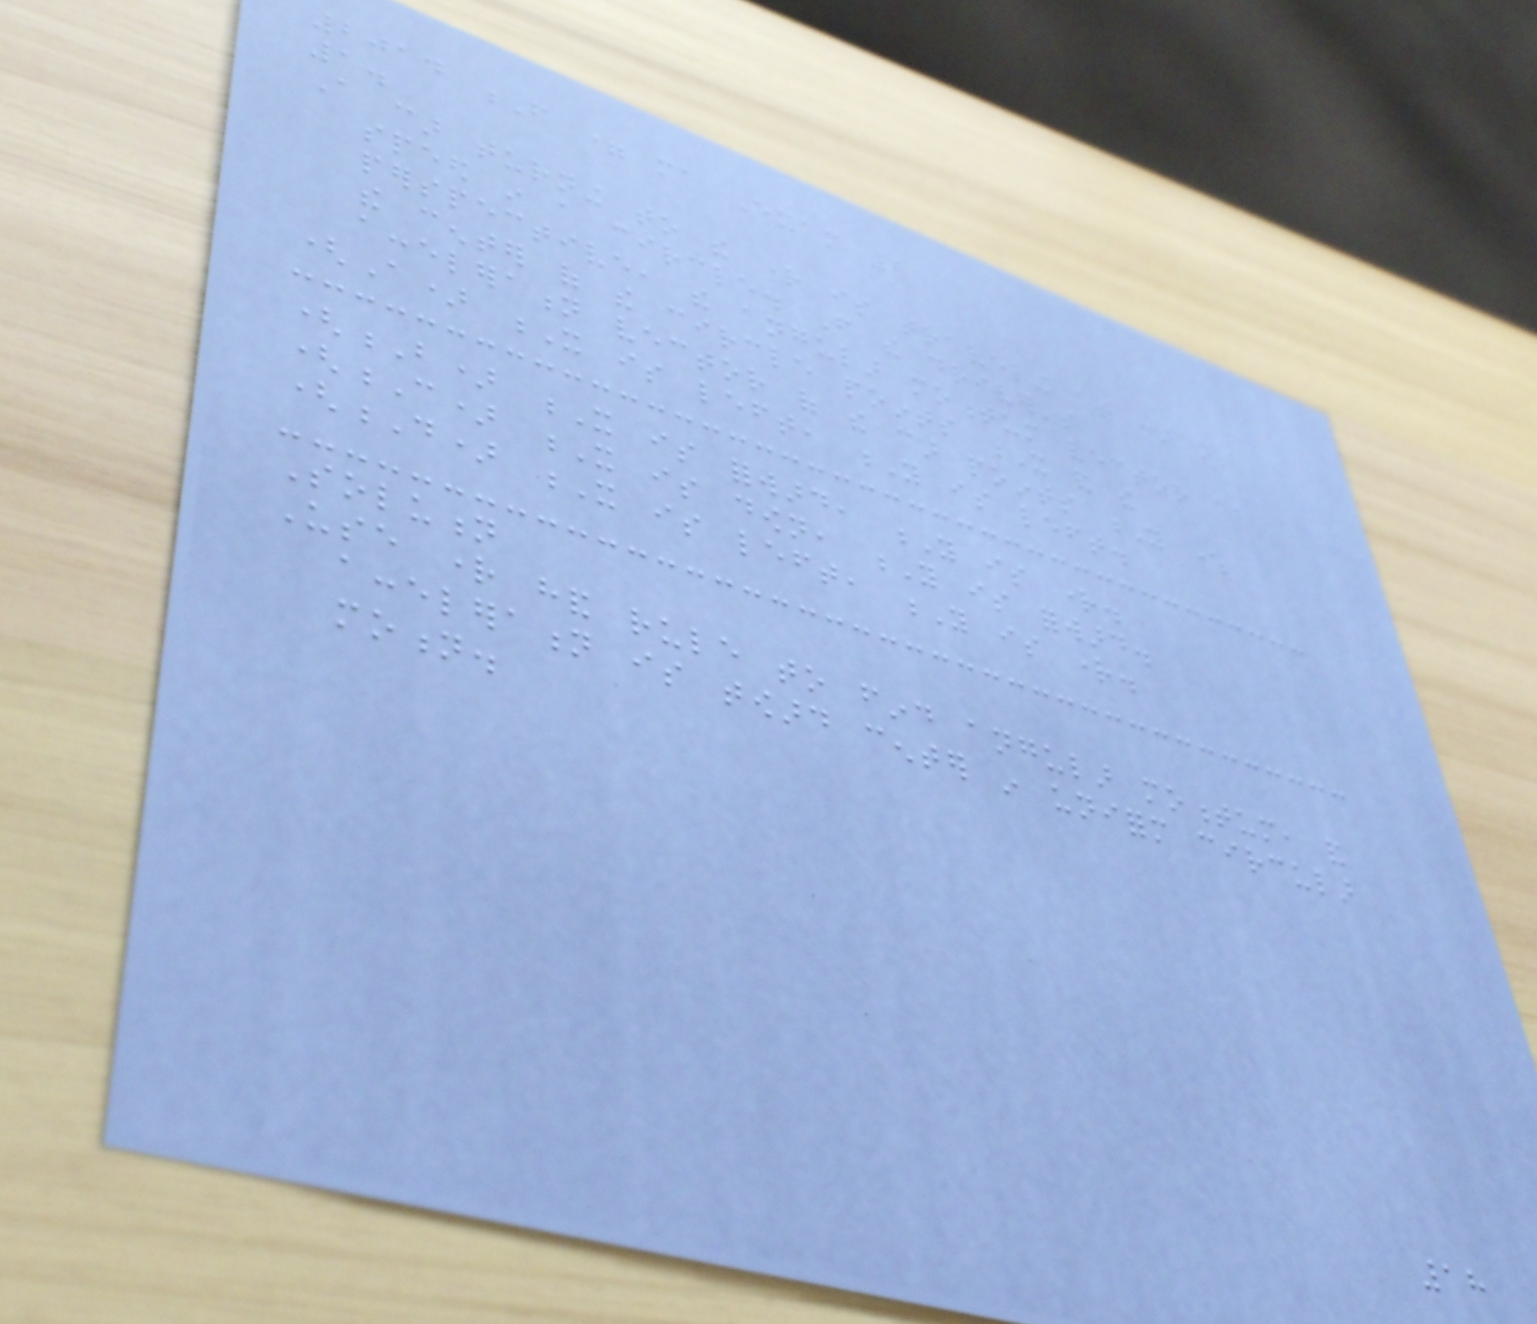2014 F = ma Exam 2
1.
A car turning to the right is traveling at constant
speed in a circle. From the driver's
perspective, the angular momentum vector about
the center of the circle points X and the
acceleration vector of the car points Y where
(A) X is left, Y is left.
(B) X is forward, Y is right.
(C) X is down, Y is forward.
(D) X is left, Y is right.
Solution
Use right hand rule to find angular momentum, and
acceleration is toward center in uniform circular
motion.
18
